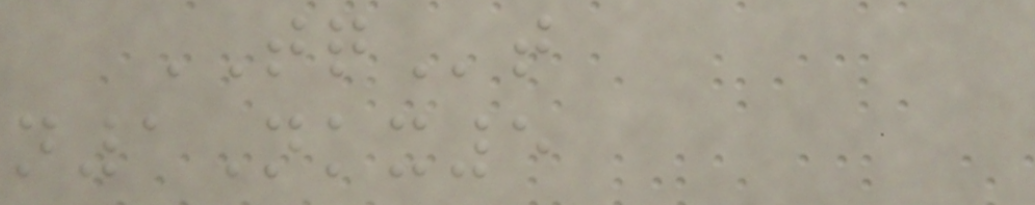TQt
n1Nkx5
